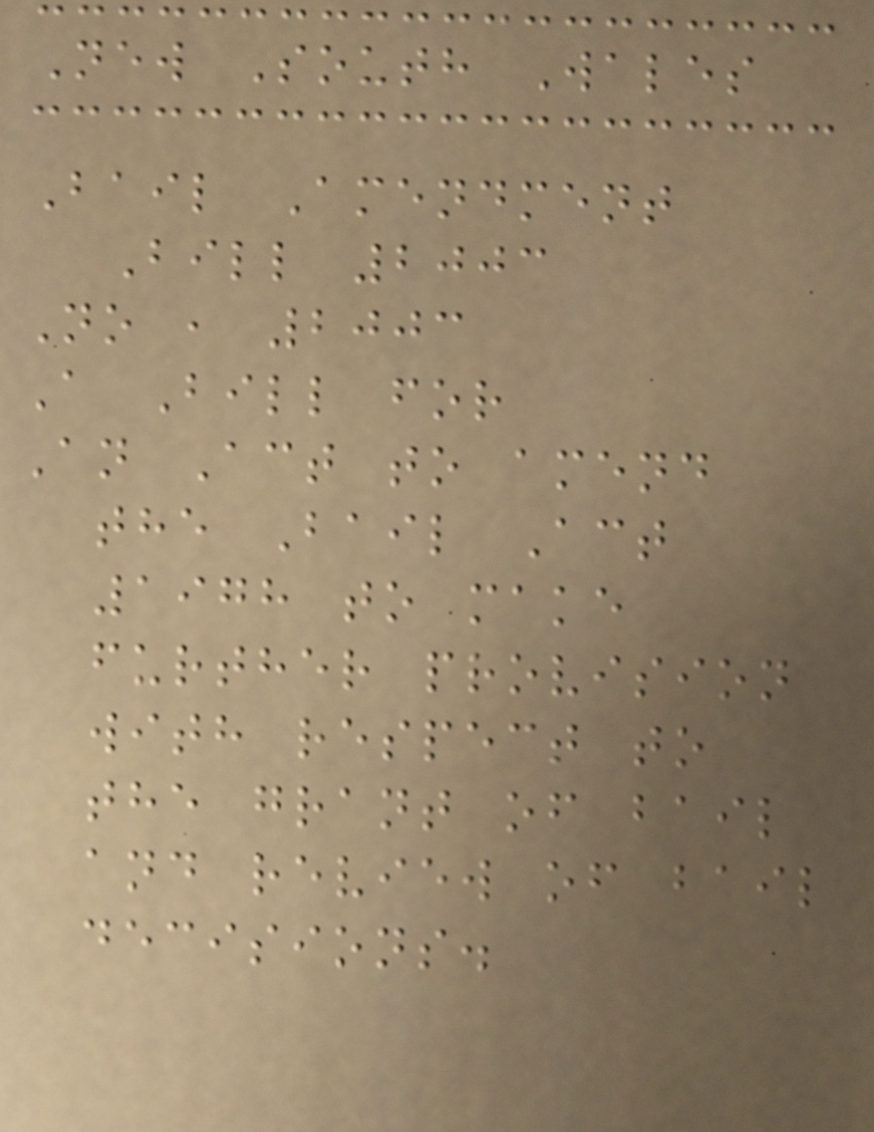New South Wales
Bail Amendment
Bill 2003
No , 2003
A Bill for
An Act to amend
the Bail Act
1978 to make
further provision
with respect to
the grant of bail
and review of bail
decisions.
